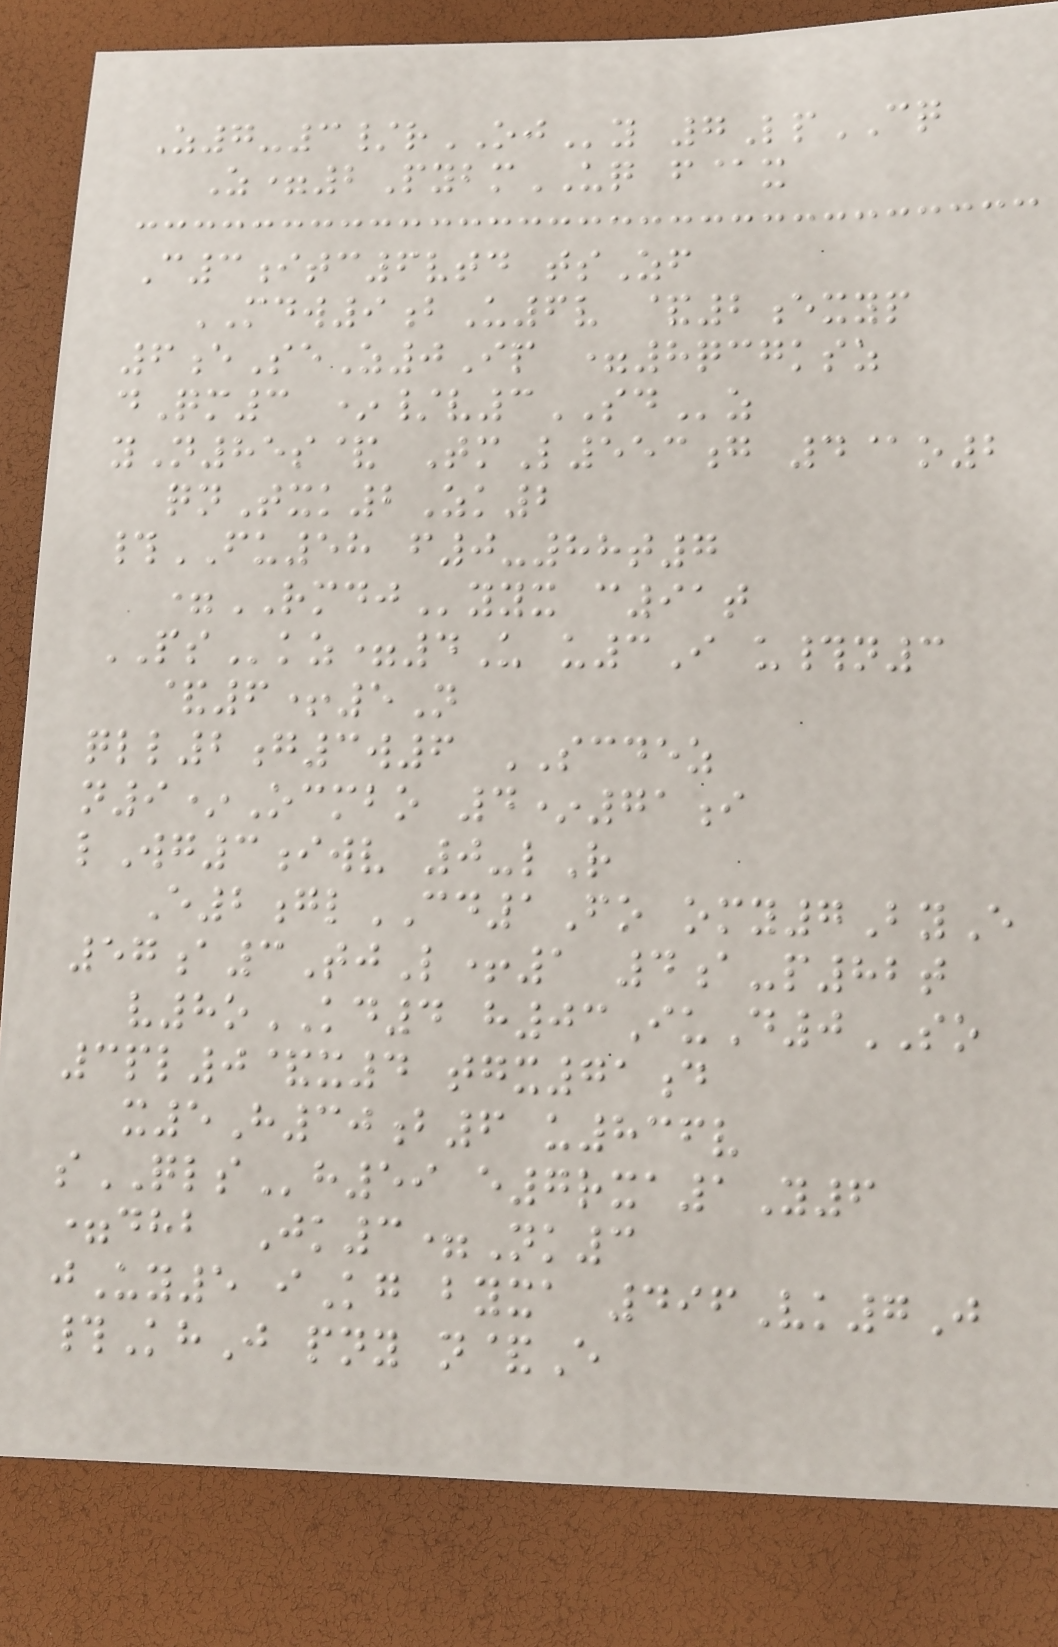Z7-3/rOJy 7LpCQ
Z=2PybmUQ f@x
C3itc6vtd tsZf
MDW9bU6v &2exyp
6eSeZ0Ip =8qcgksz
dQm3 */v3SDz
yN85s& TmL553g 4@o2
qnTxk2Zk2
#FU58 f0-88t7
=RMDJyyx c91t
PSkz=4U u3I u#n3
&6+5N
qll2g3w6 SCDEZ
n9*Ocmbo 4*71i
lWg3iwv 0-lR
E2glCD1Fo omy7ByE
57a3TjL+1 4a-p82t
v8oKD4 h03IuD0SO
3pl0&x4 tgx71d
x5H30b6 u836v
sQLSh59 e7rxa1Y6
=dhb Jk3=Nk3
jUy5 iKg byxa 496Vk7J
#KhJ pny n&E
